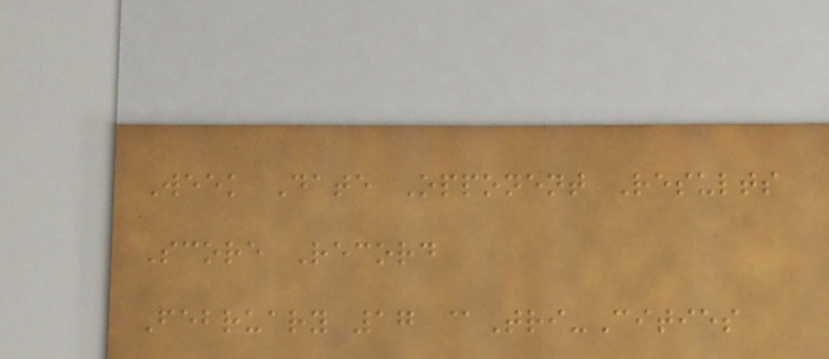Week Date Opponent Results
Score Record
February 17 @Tri-Cities
